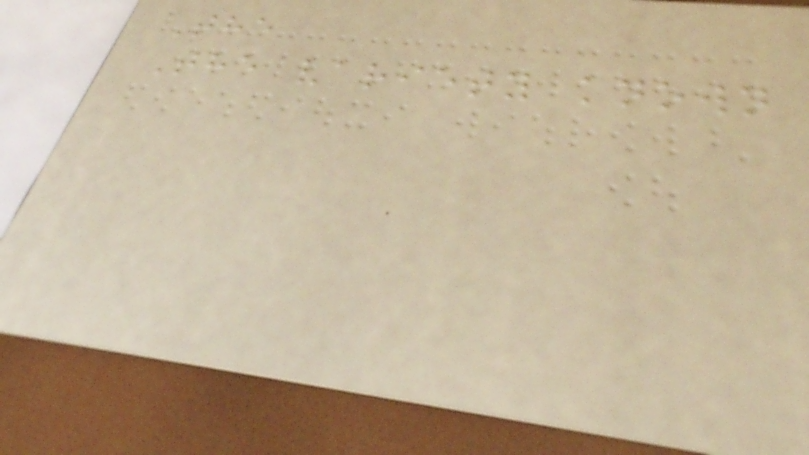The
The variety known
